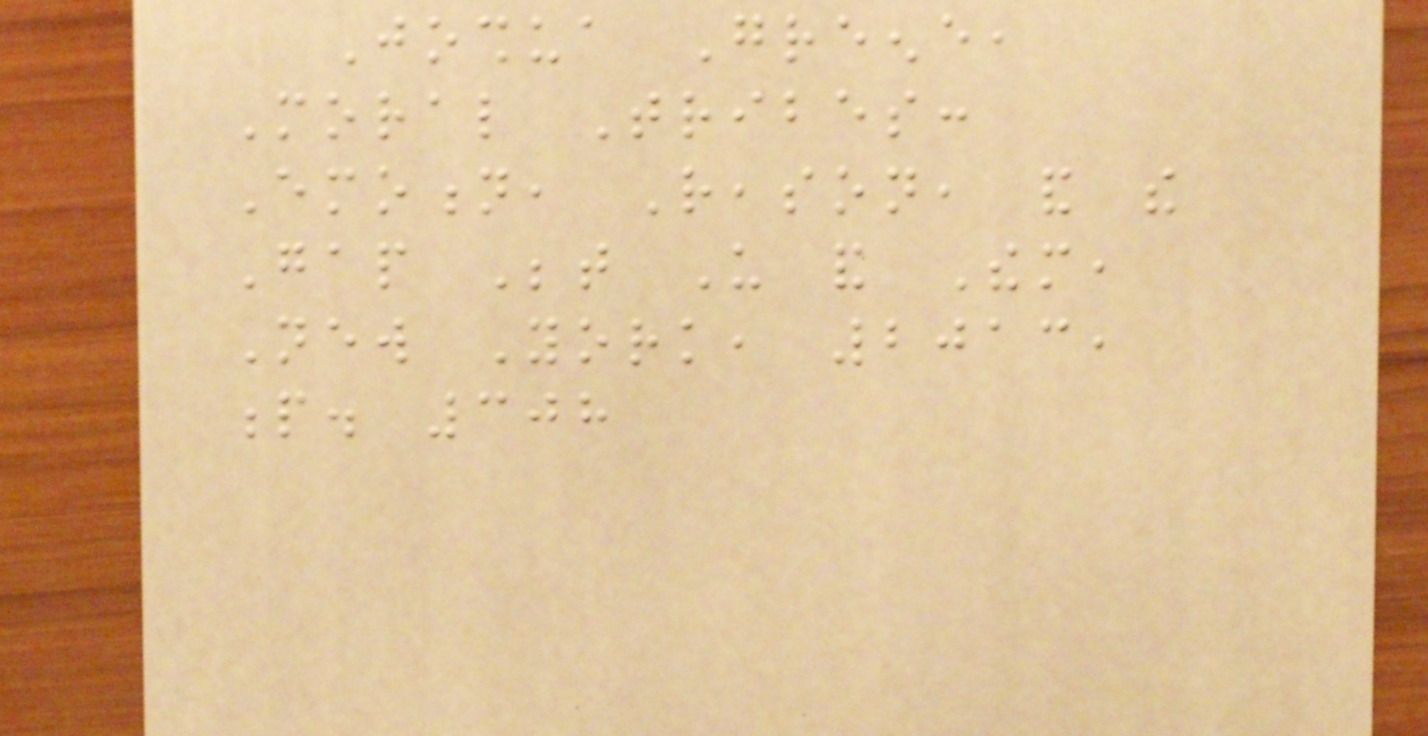Joshua Greene,
Moral Tribes:
Emotion, Reason, and the
Gap Between Us and Them,
New York, 2013,
p. 308
